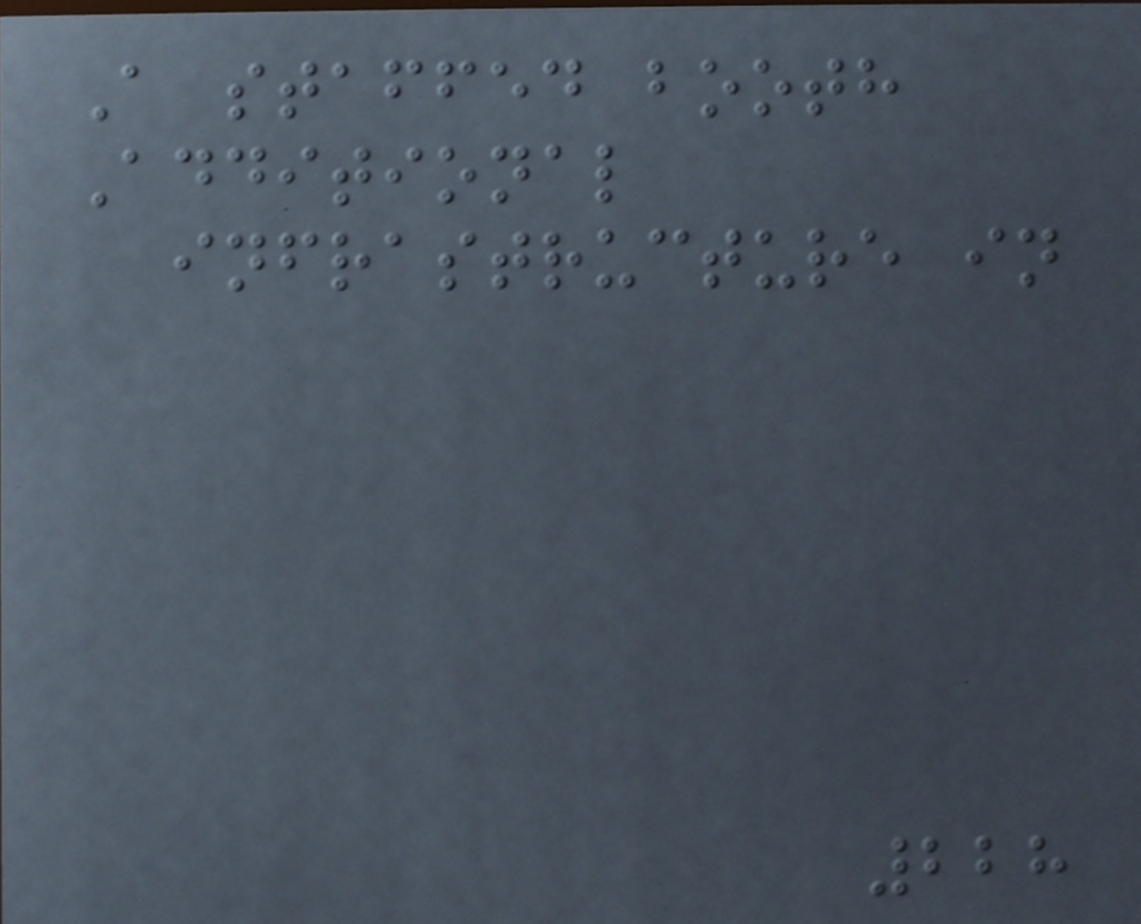A staffed booth
Additional
infrastructure in
228
